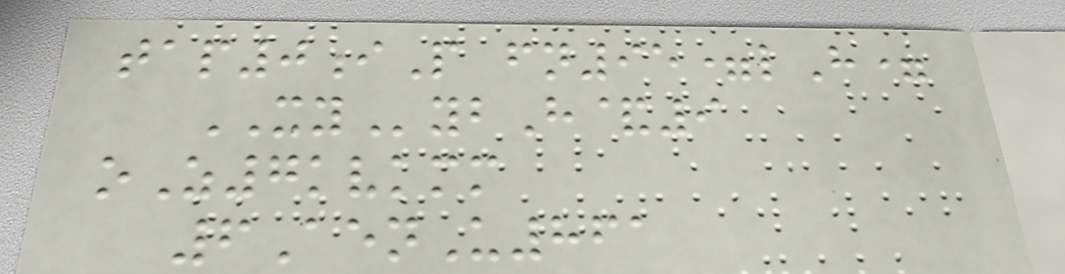tap0iP fn95=lH=
XYybH&9
oZ7kvkmm
6AenU861
